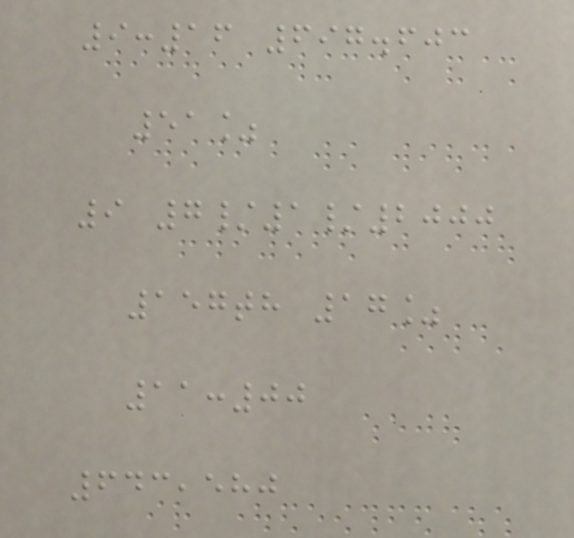9:16 697.603
51%
9 7/1/2000
157th 17%
11:00
643,580
